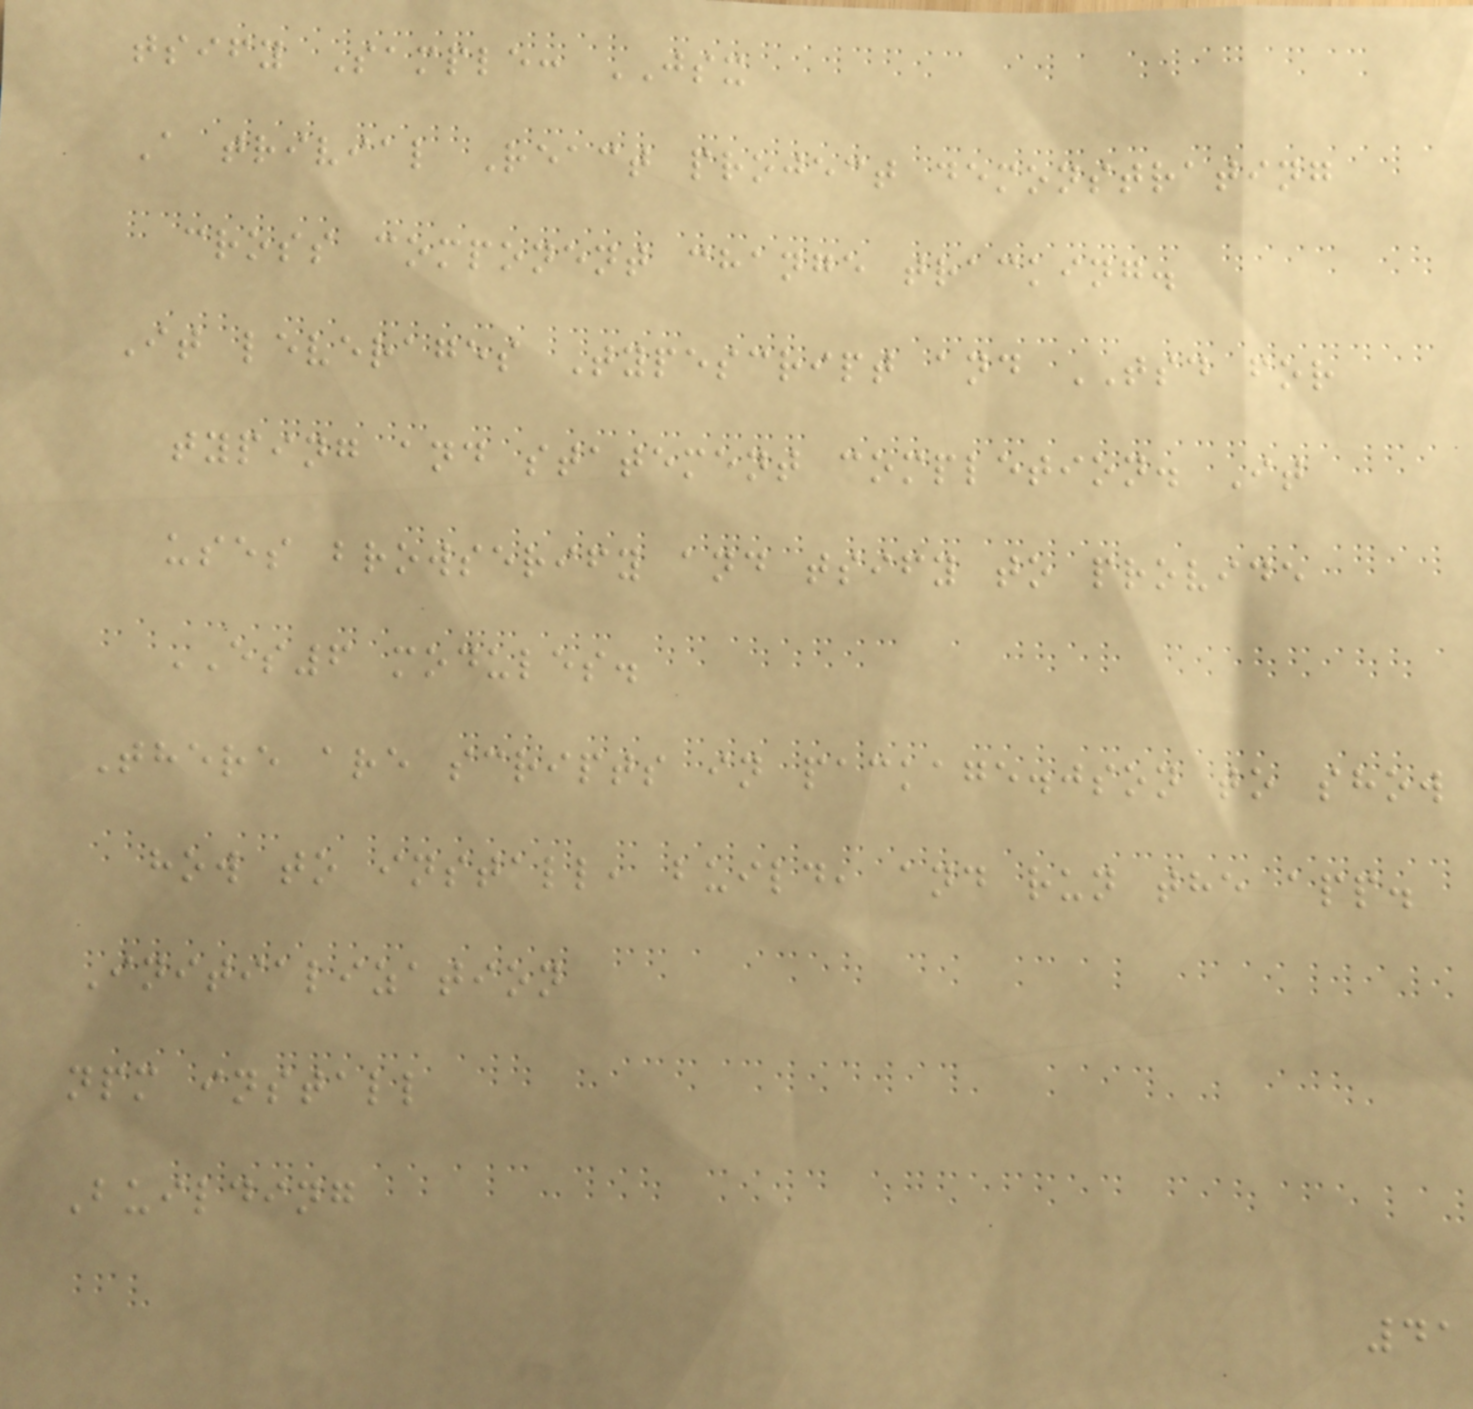tsify Sample: JSX
A trivial React project demonstrating
cross component change tracking.
It leverages Typescript and TSD for
typing and statement completion. It
uses browserify and tsify to provide
ES6 modules.
There are scripts in package.json to show
how to install, build, and run the app.
Initialization
npm install
Building
41
